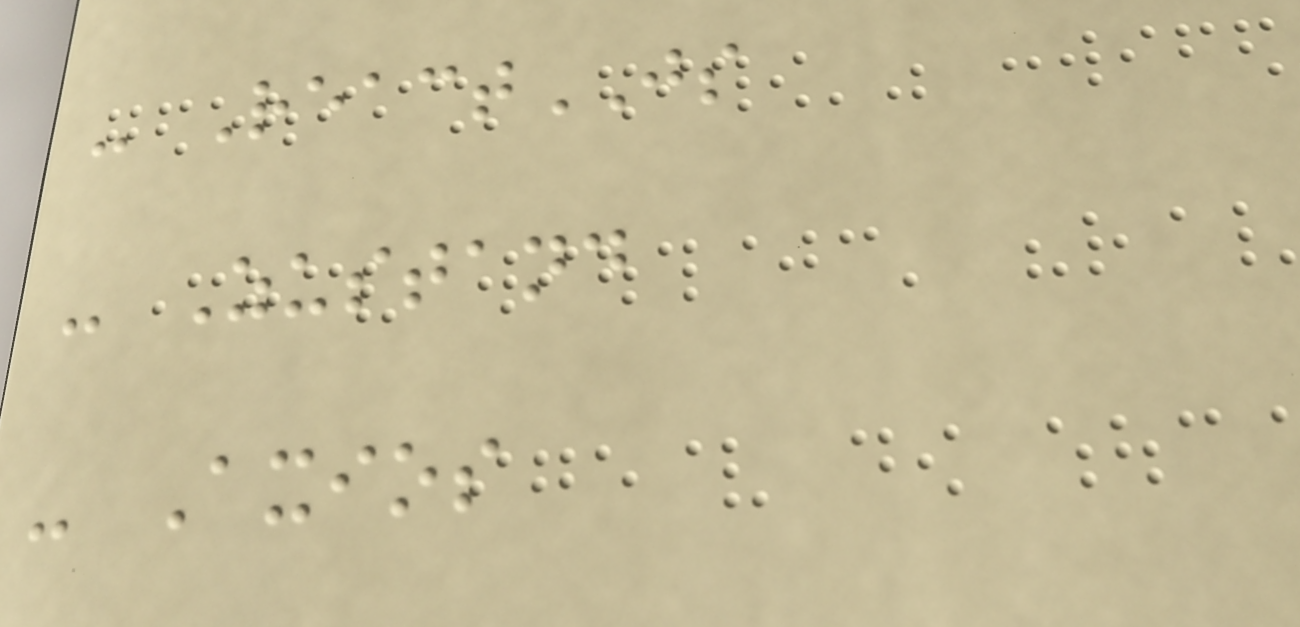- ReactJS
- Zustand
- Axios
